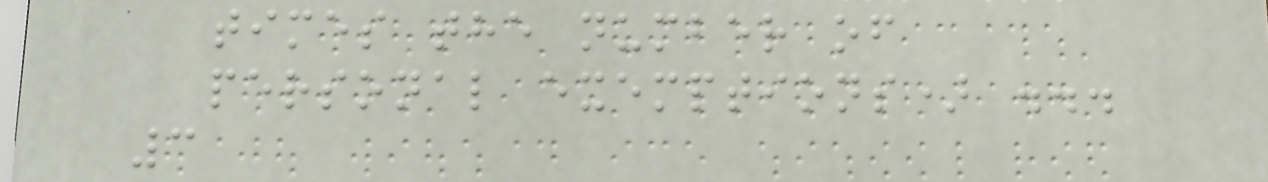times the number of
personal exemptions) ...
3
